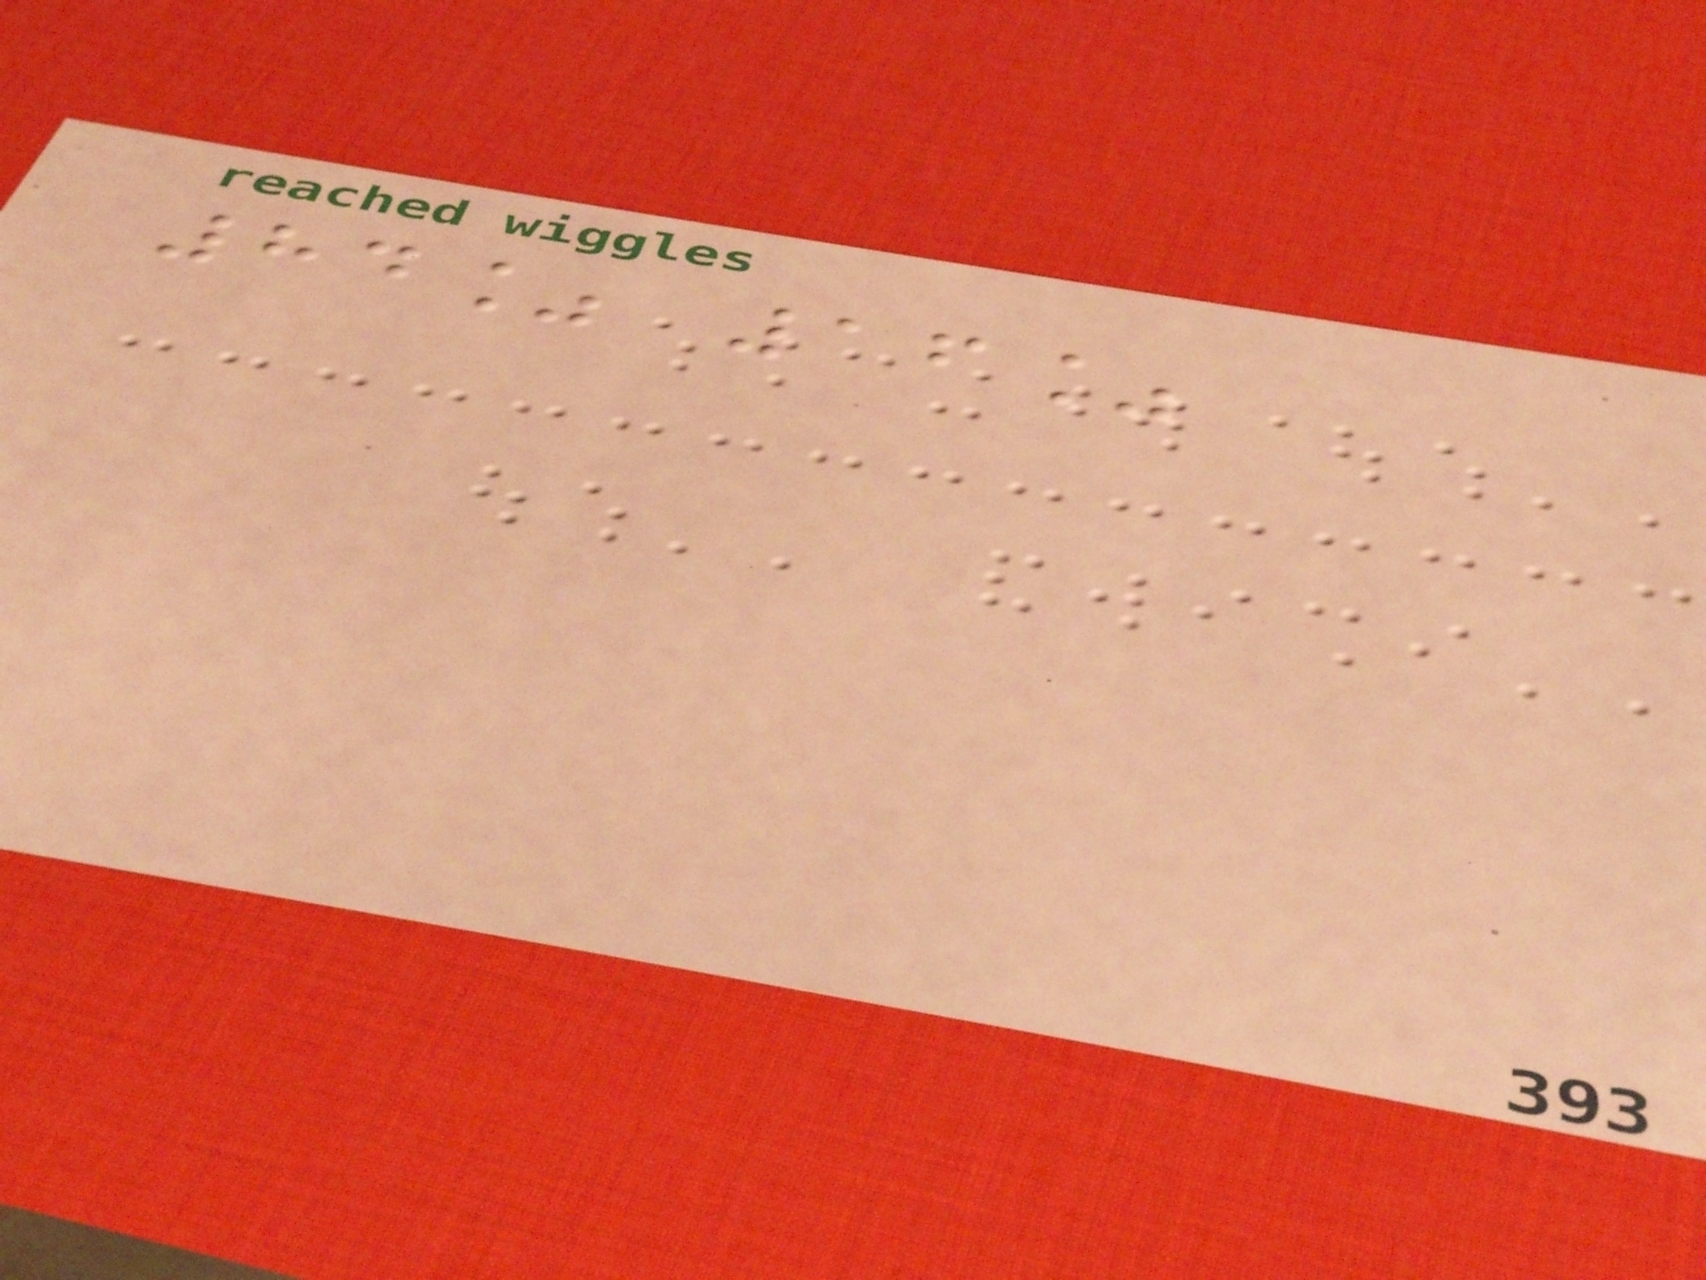84% 16%
